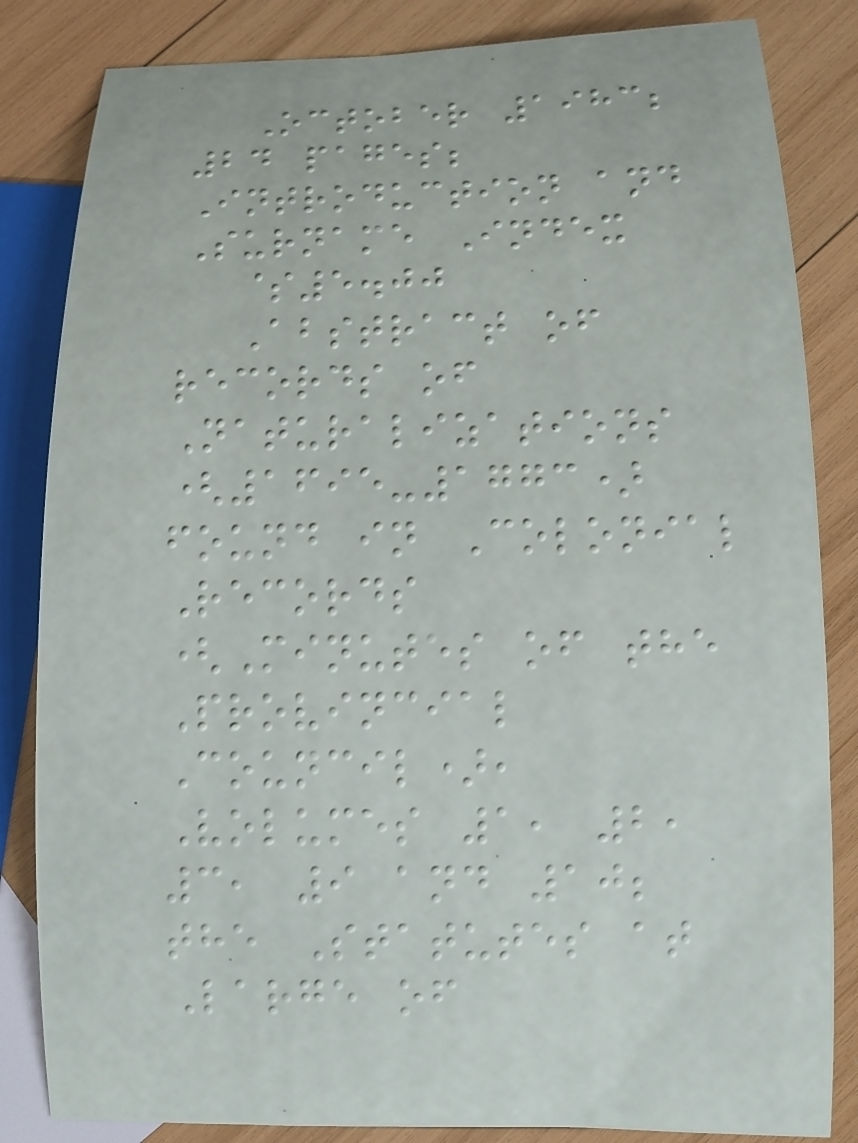October 1983;
24 pages;
Introduction and
Surname Index
$5.00
Abstract of
records of
Naturalizations
(1695-1773)
found in Colonial
Records
(Minutes of the
Provincial
Council),
Volumes 1, 2,
3, 9 and 10;
the Statutes at
Large of
